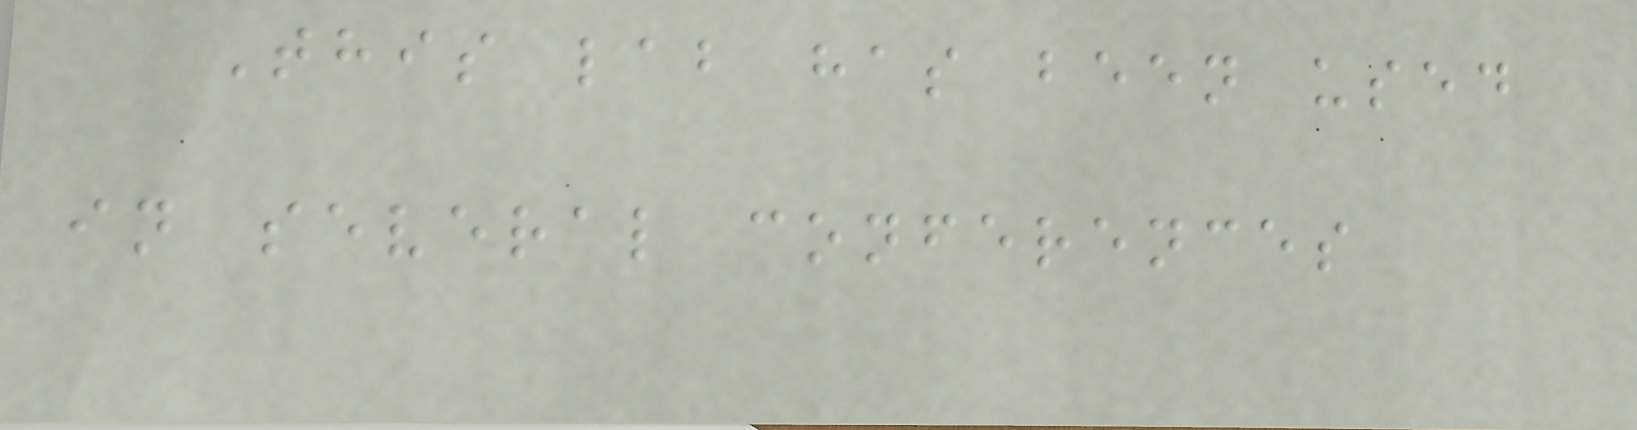This lab has been used
in several conferences
